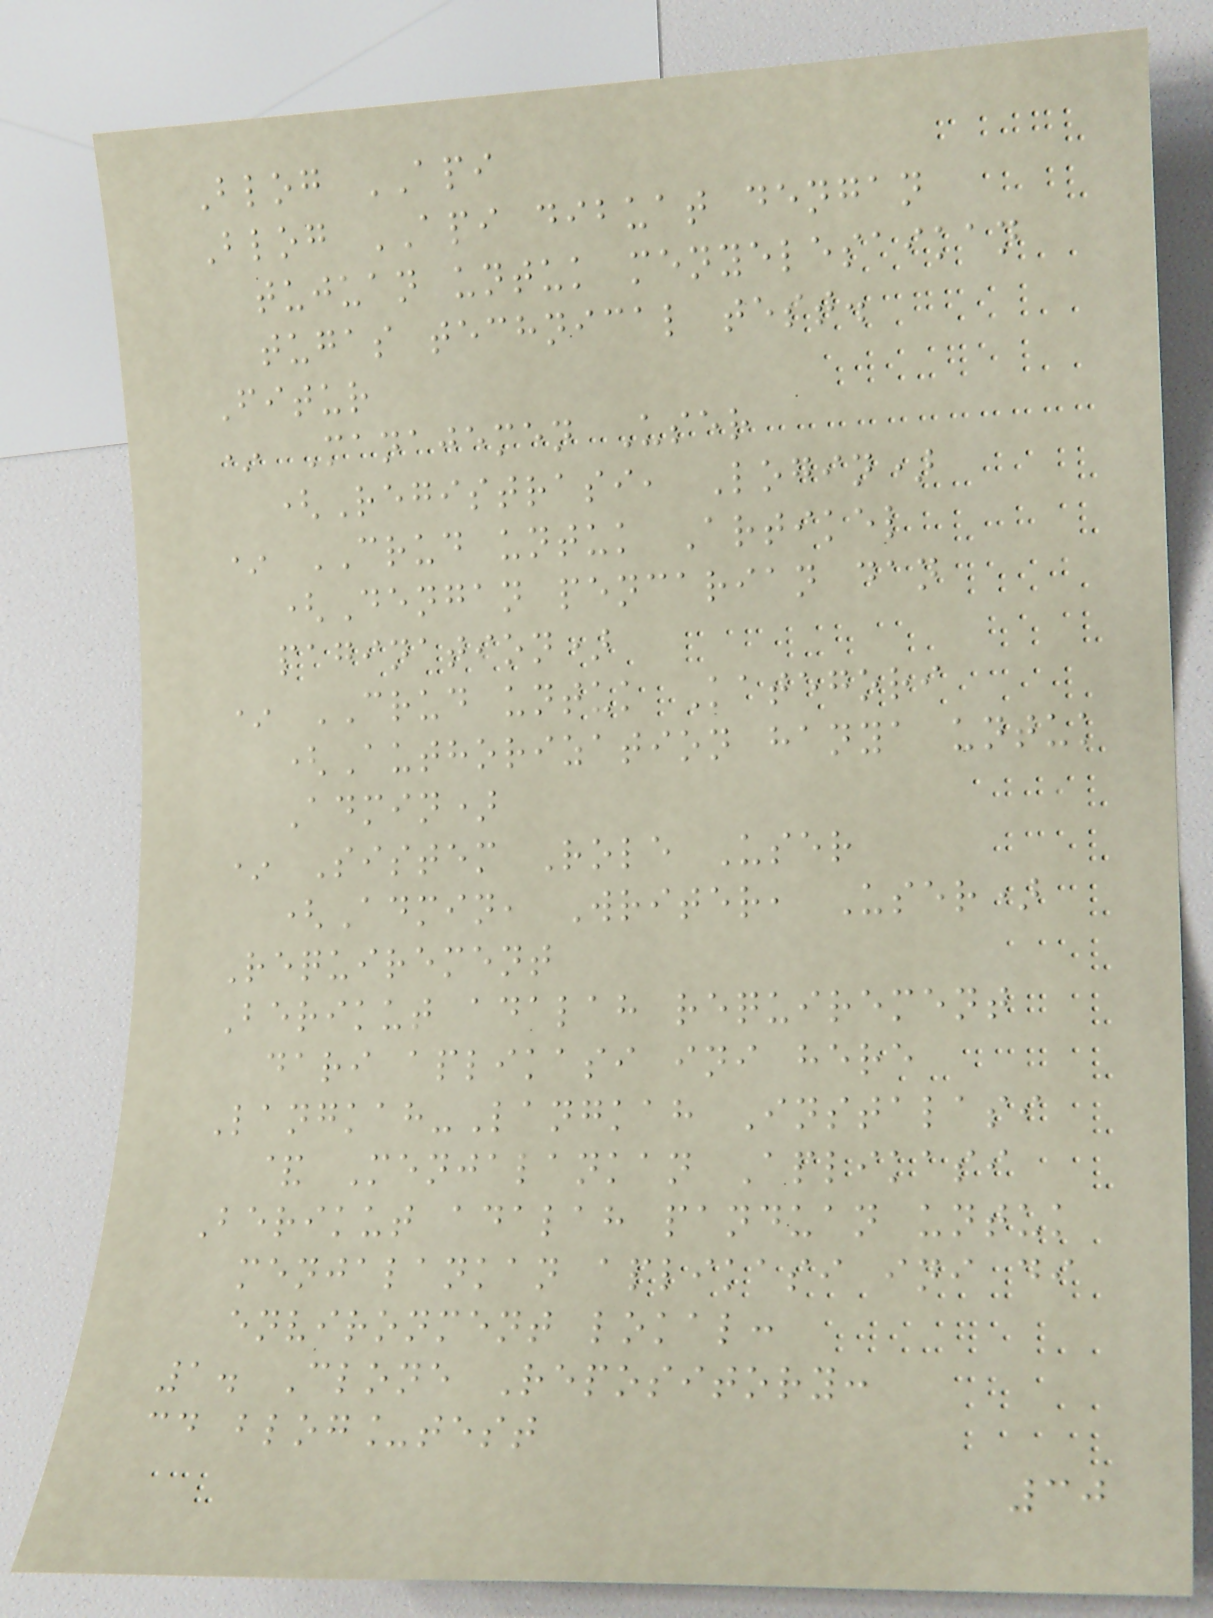Blog API
Blog API dibuat dengan
tujuan untuk menyelesaikan
tugas technical test.
Fitur
* Manajemen User
(Registrasi, Login)
* CRUD untuk Artikel
(Dengan pencarian dan
pagination)
* CRUD untuk Kategori
(Authorization hanya untuk
Admin)
* Sistem Role User
(Admin, Writer, User)
Requirement
Berikut adalah requirement
dari aplikasi ini here
Langkah-Langkah Instalasi
& Menjalankan Aplikasi
Berikut adalah panduan untuk
menjalankan aplikasi ini di
environment lokal:
1. Clone Repository:
cd blog_test
30
